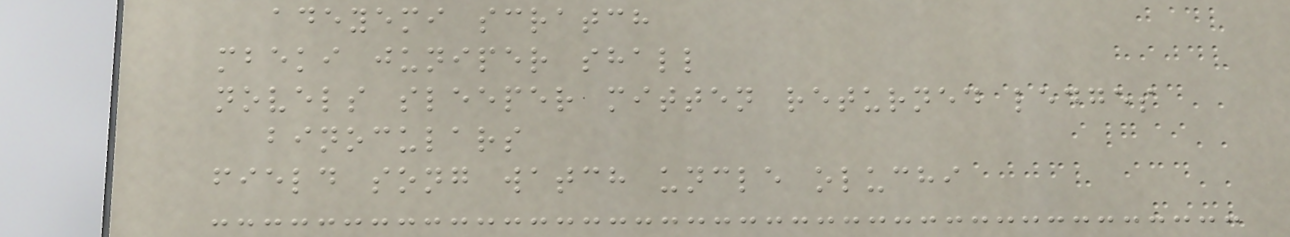adeyemi scratch
mbeki juniper shall
novels sleeper mitten returned ledges
binoculars
field song watch uncle oluchi
